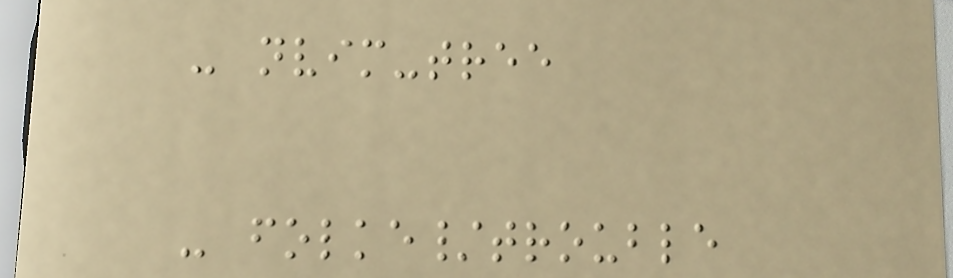- nvim-tree
- folke/trouble
